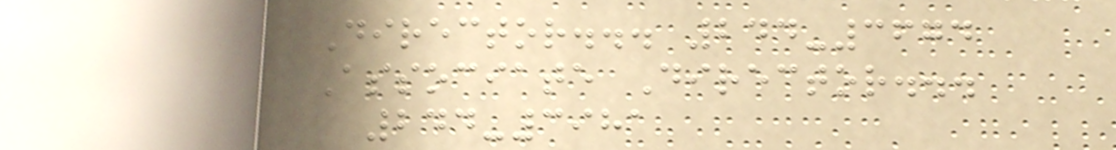Director... 244-3674
Associate Director...
244-3981
